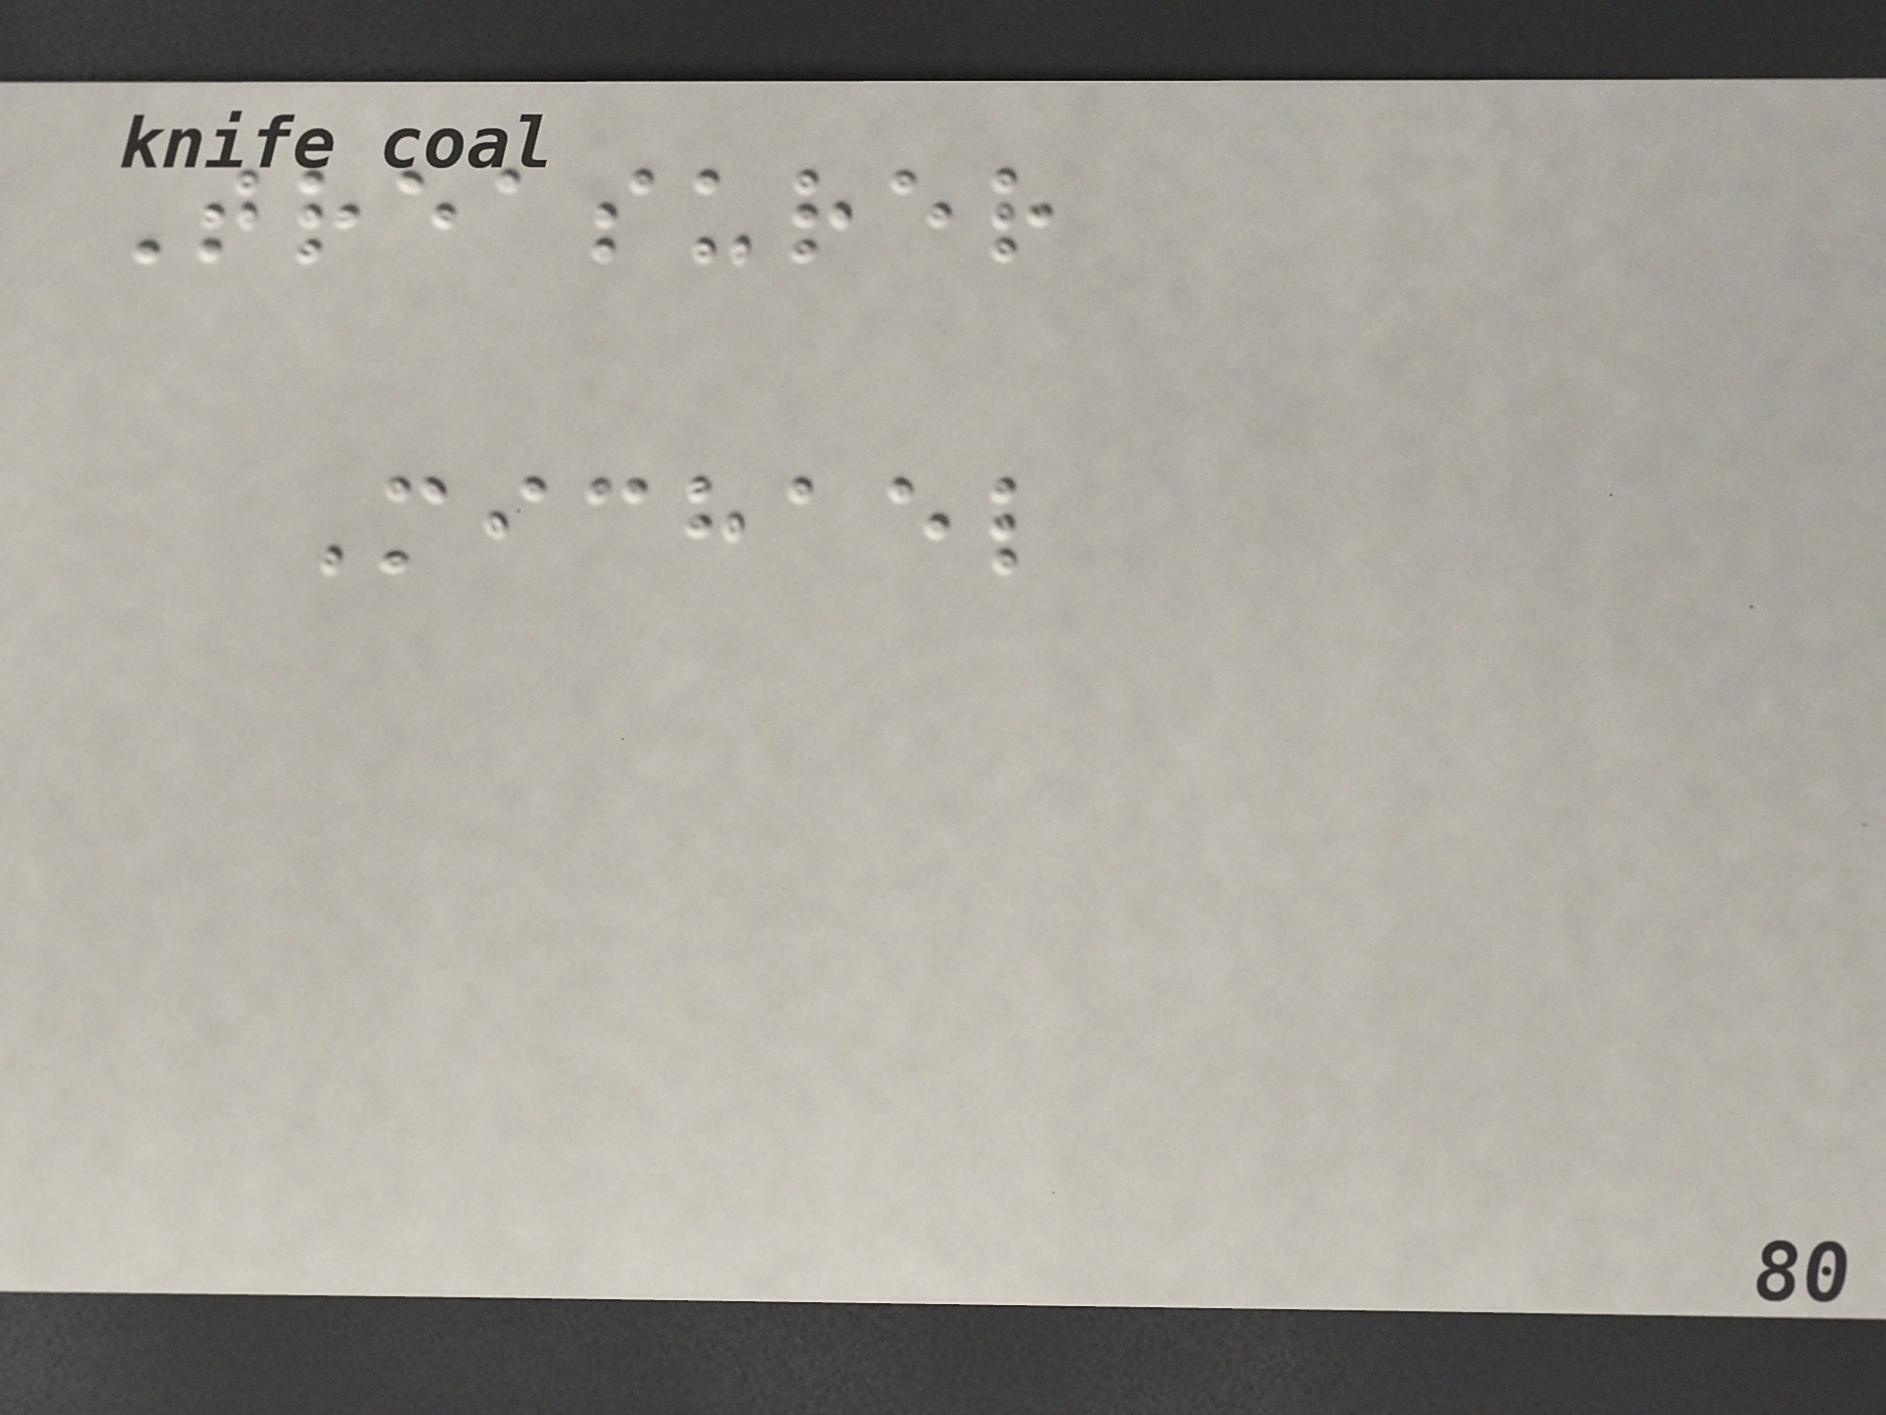Treasurer
Michael
